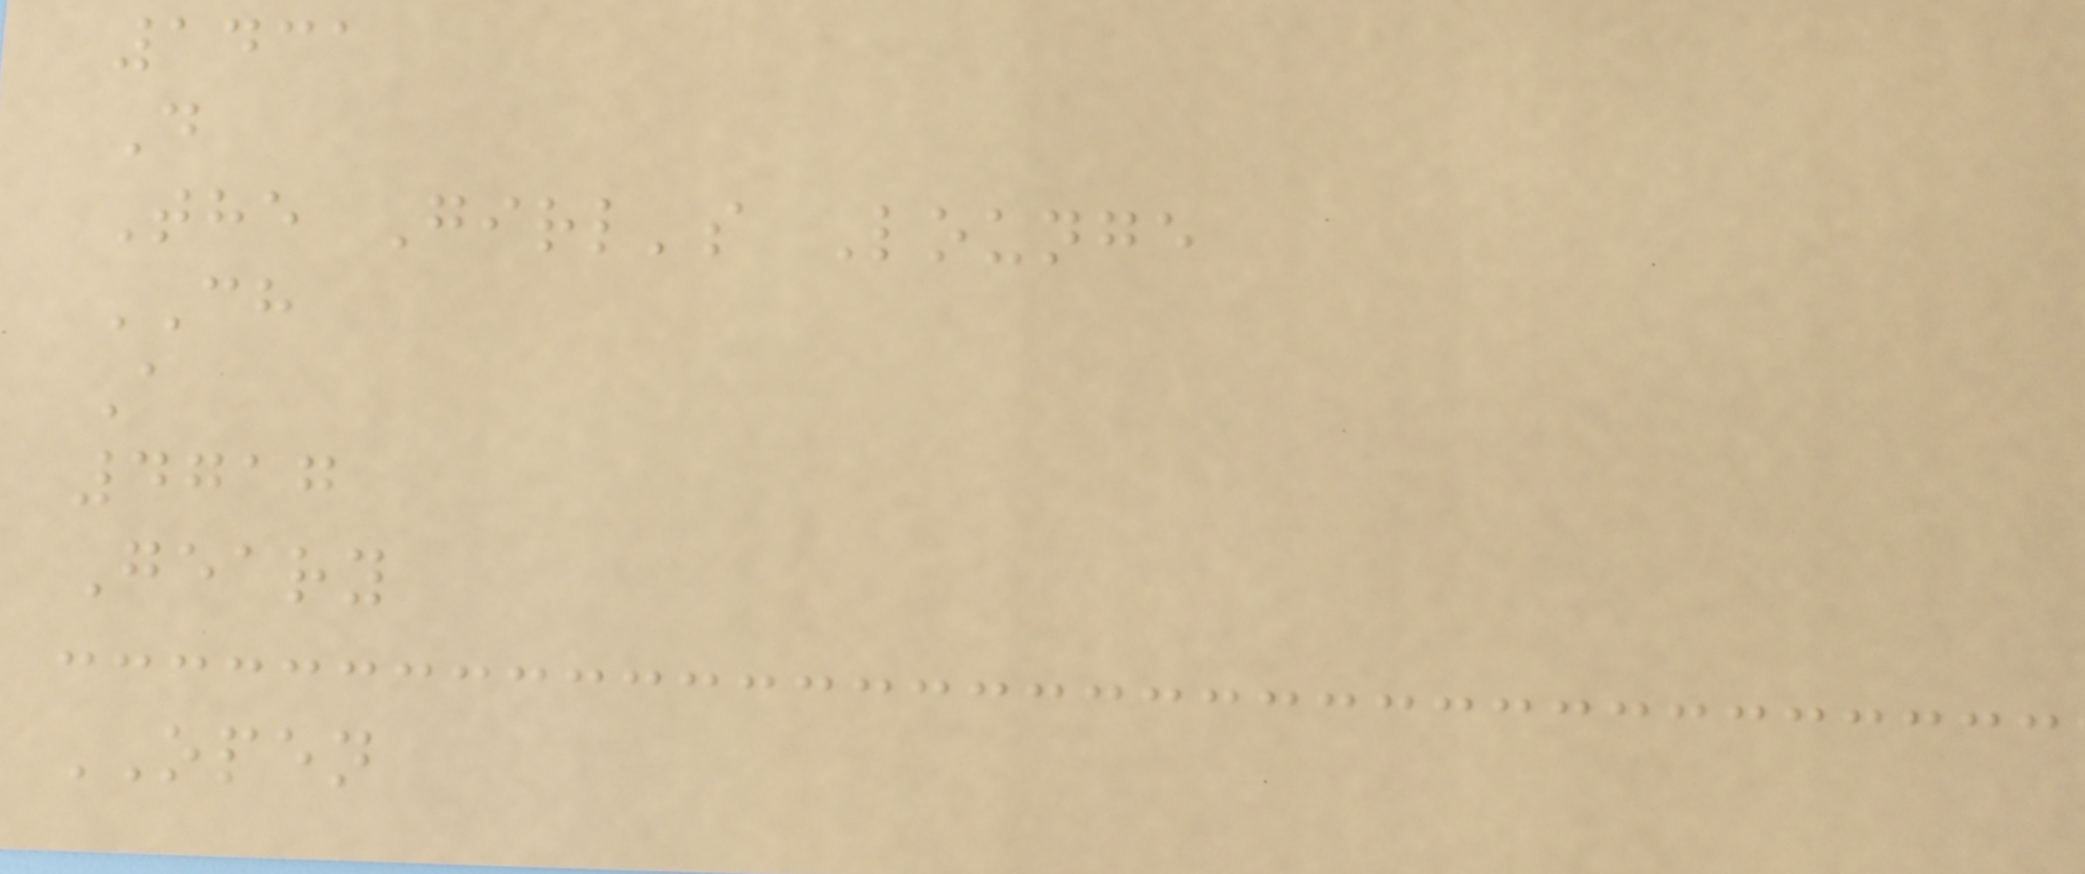1431
D
The Girl's Lounge
CH
A
4717
Geary
OPEN
